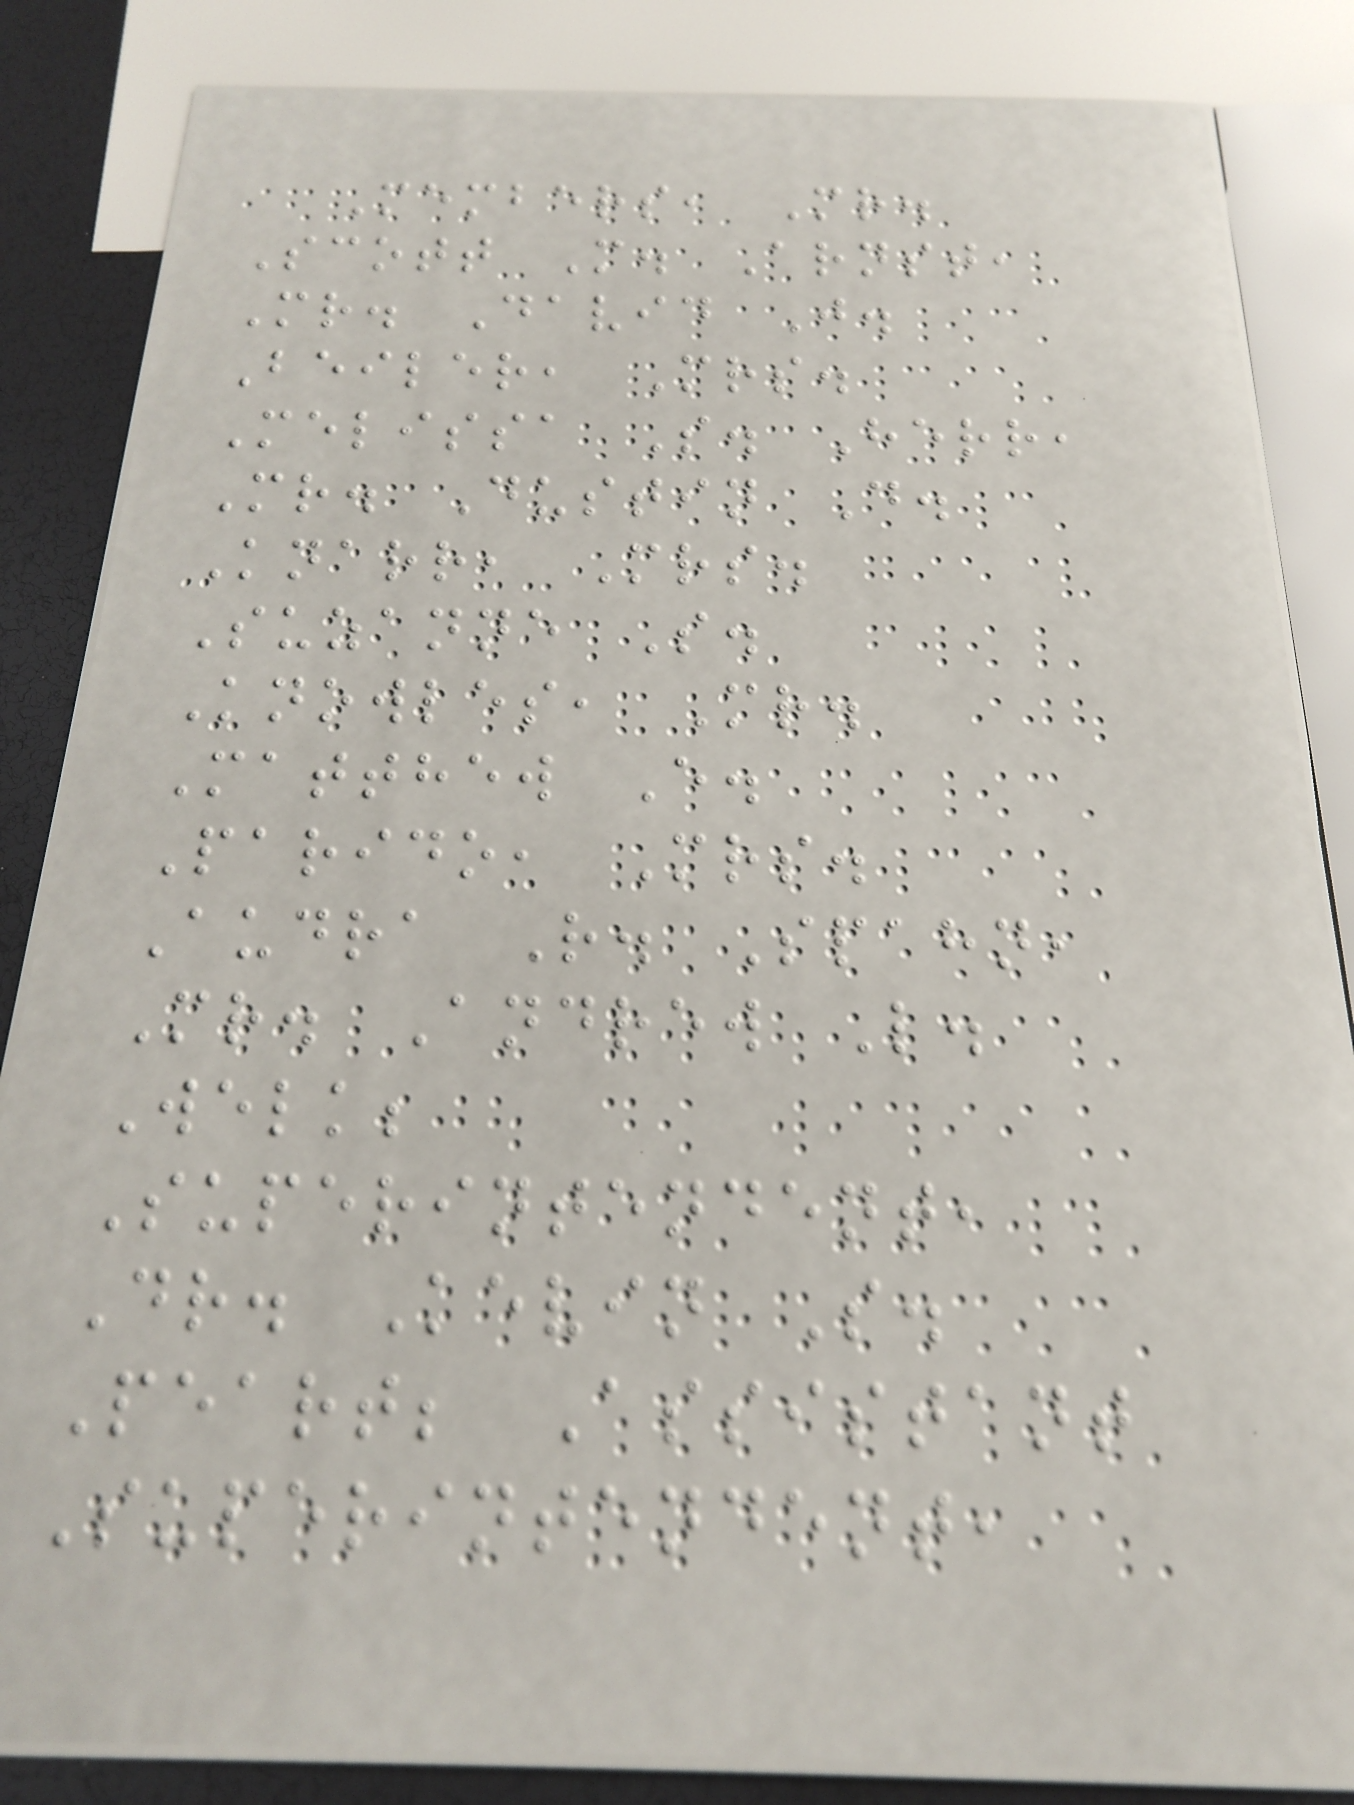Members, Mr.
Scott M. Arnst,
Mr. David J.
Beiler, Mrs.
Melissa S. Herr,
Mr. Dustin D.
Knarr, Mrs.
Suzanne S.
Knowles, Mr.
Matthew E.
Parido, Mrs.
Audra R. Spahn,
Mr. Andrew L.
Welk;
Superintendent,
Dr. Kevin S.
Peart; Assistant
Superintendent,
